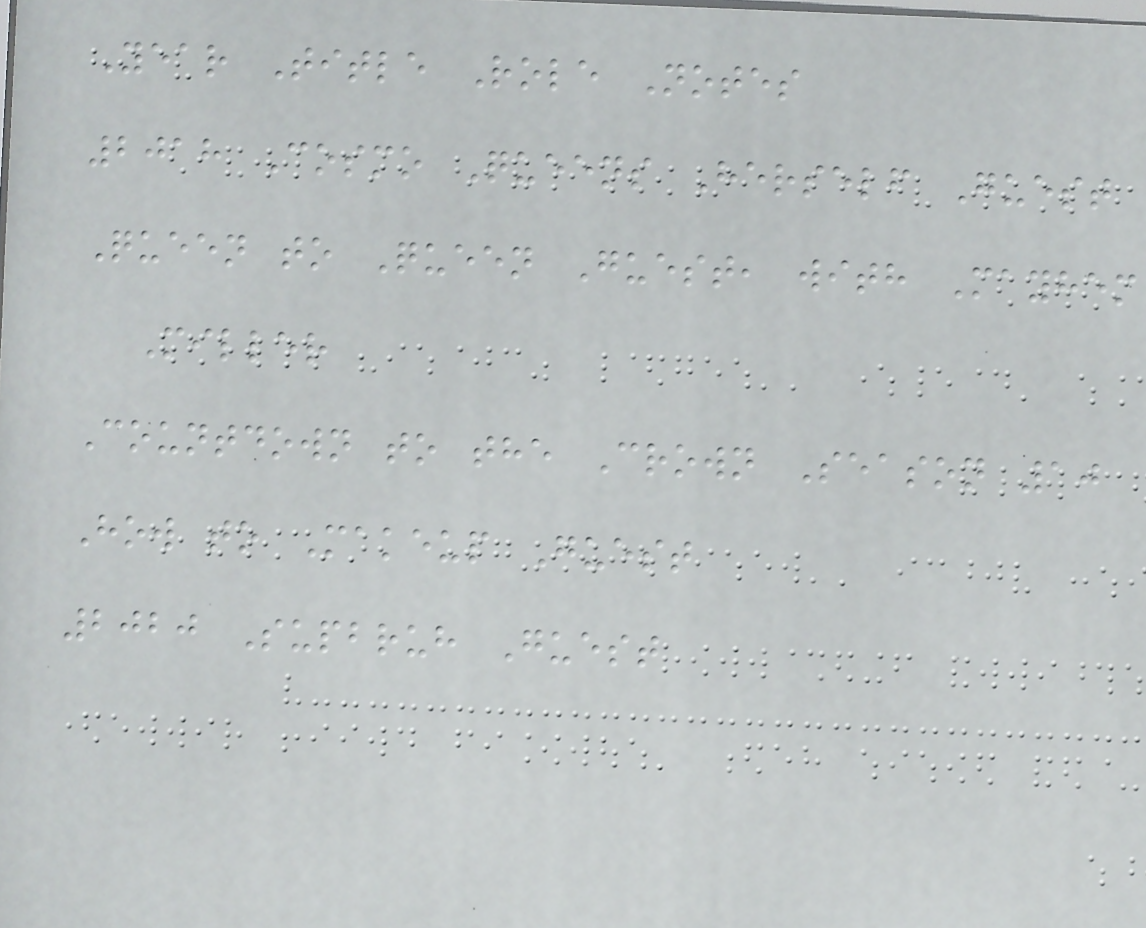Year Title Role Notes
2018 Cosmo Queens Herself Guest
Queen to Queen Guest, with Mayhem
Miller
Countdown to the Crown Season 10
How to Makeup Guest
2020 Supbruh Guest
